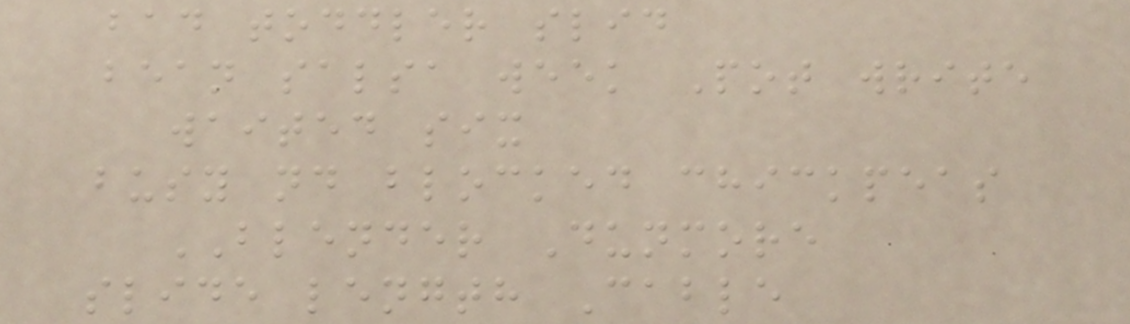bad toddler slid
bean salsa week Pot write
waited six
busy nd blocked chickpeas
BLENDER Dunmore
slide length Cable
